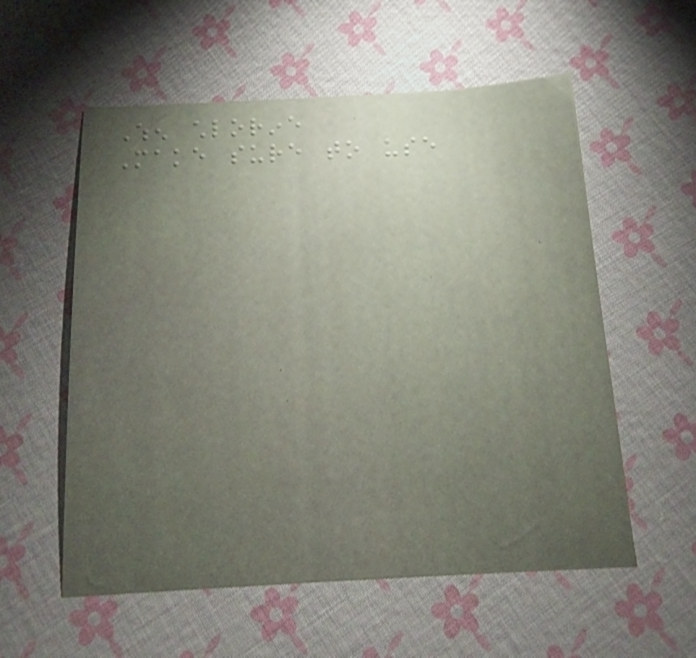When chlorine
Make sure to use
